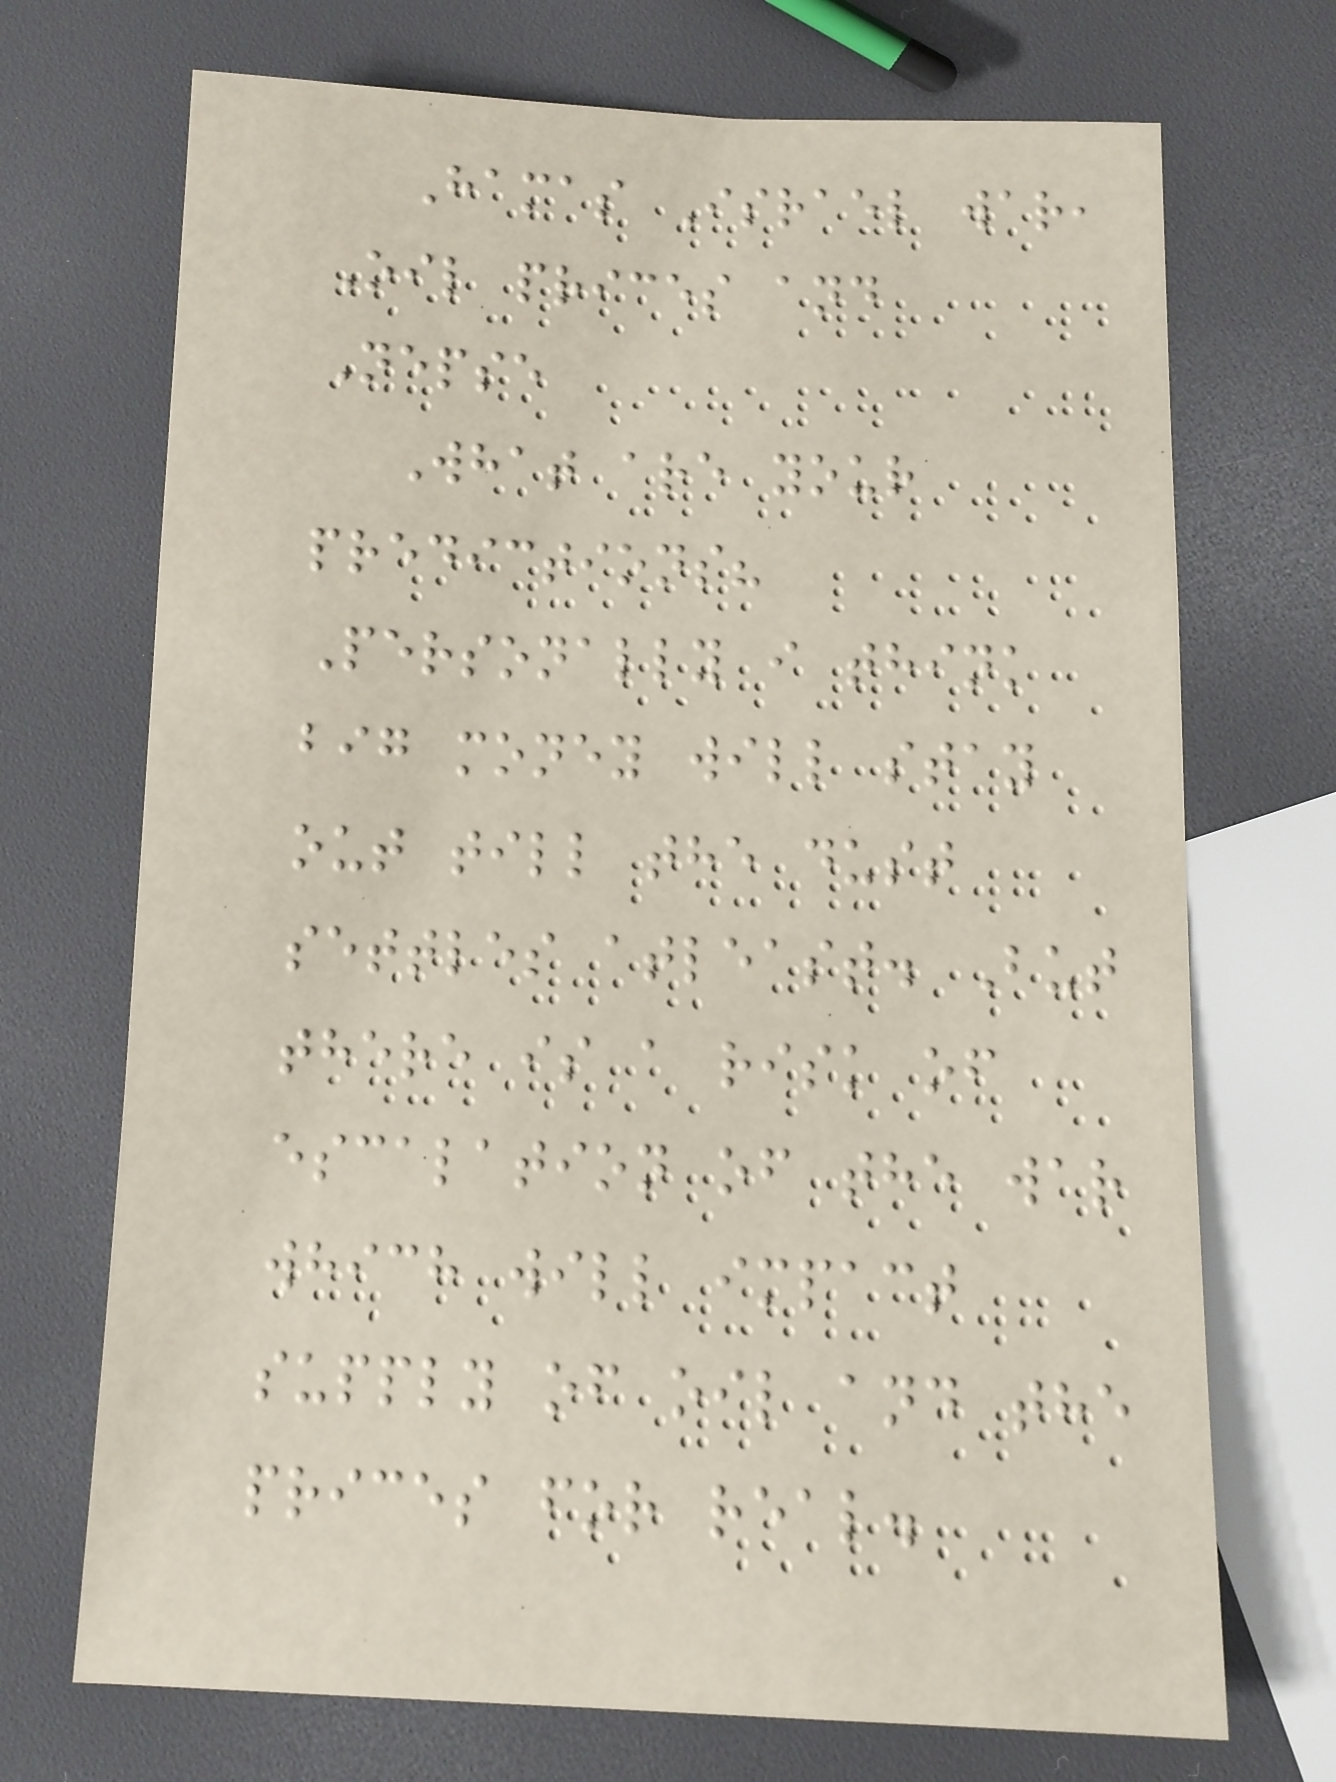Hamas Israel war,
Oil prices and
Nepse
What are your
predictions?
Personally i think
big money will stay
out till the dust
settles atleast. But
there is a risk of
escalation of the war
which will impact
supply of oil and the
prices for real.
